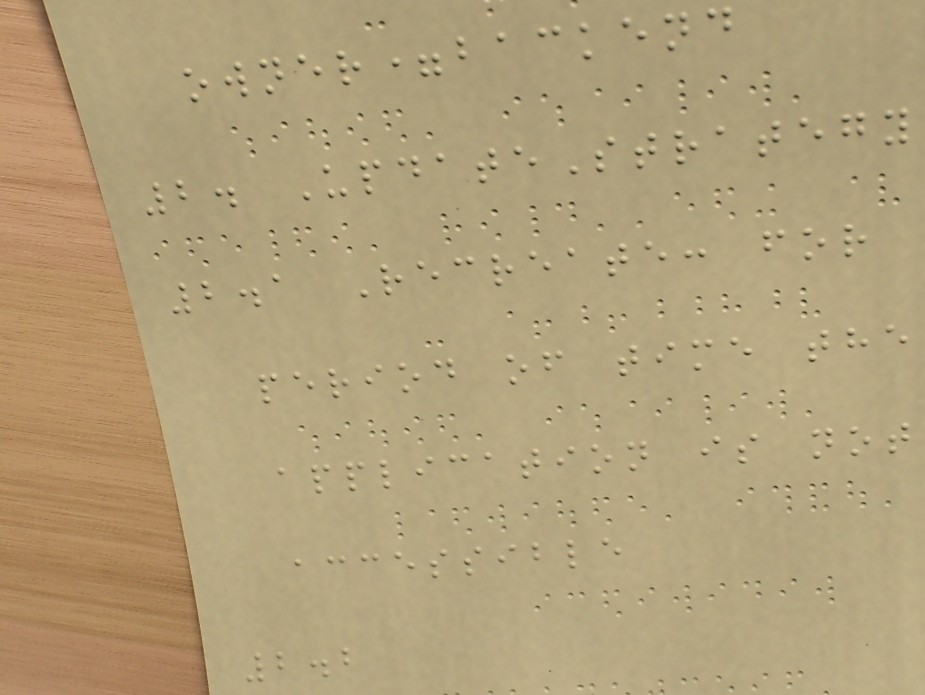owner=backend
2. UpdateStrategy
2.1 Recreate: for
period of time the
application is not
accessible
2.2
